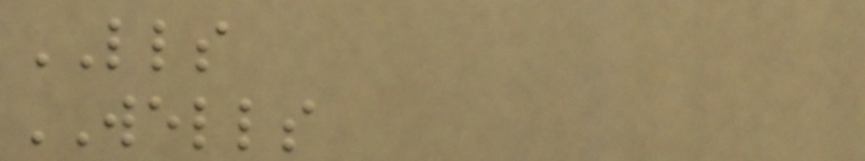LLS
WELLS
